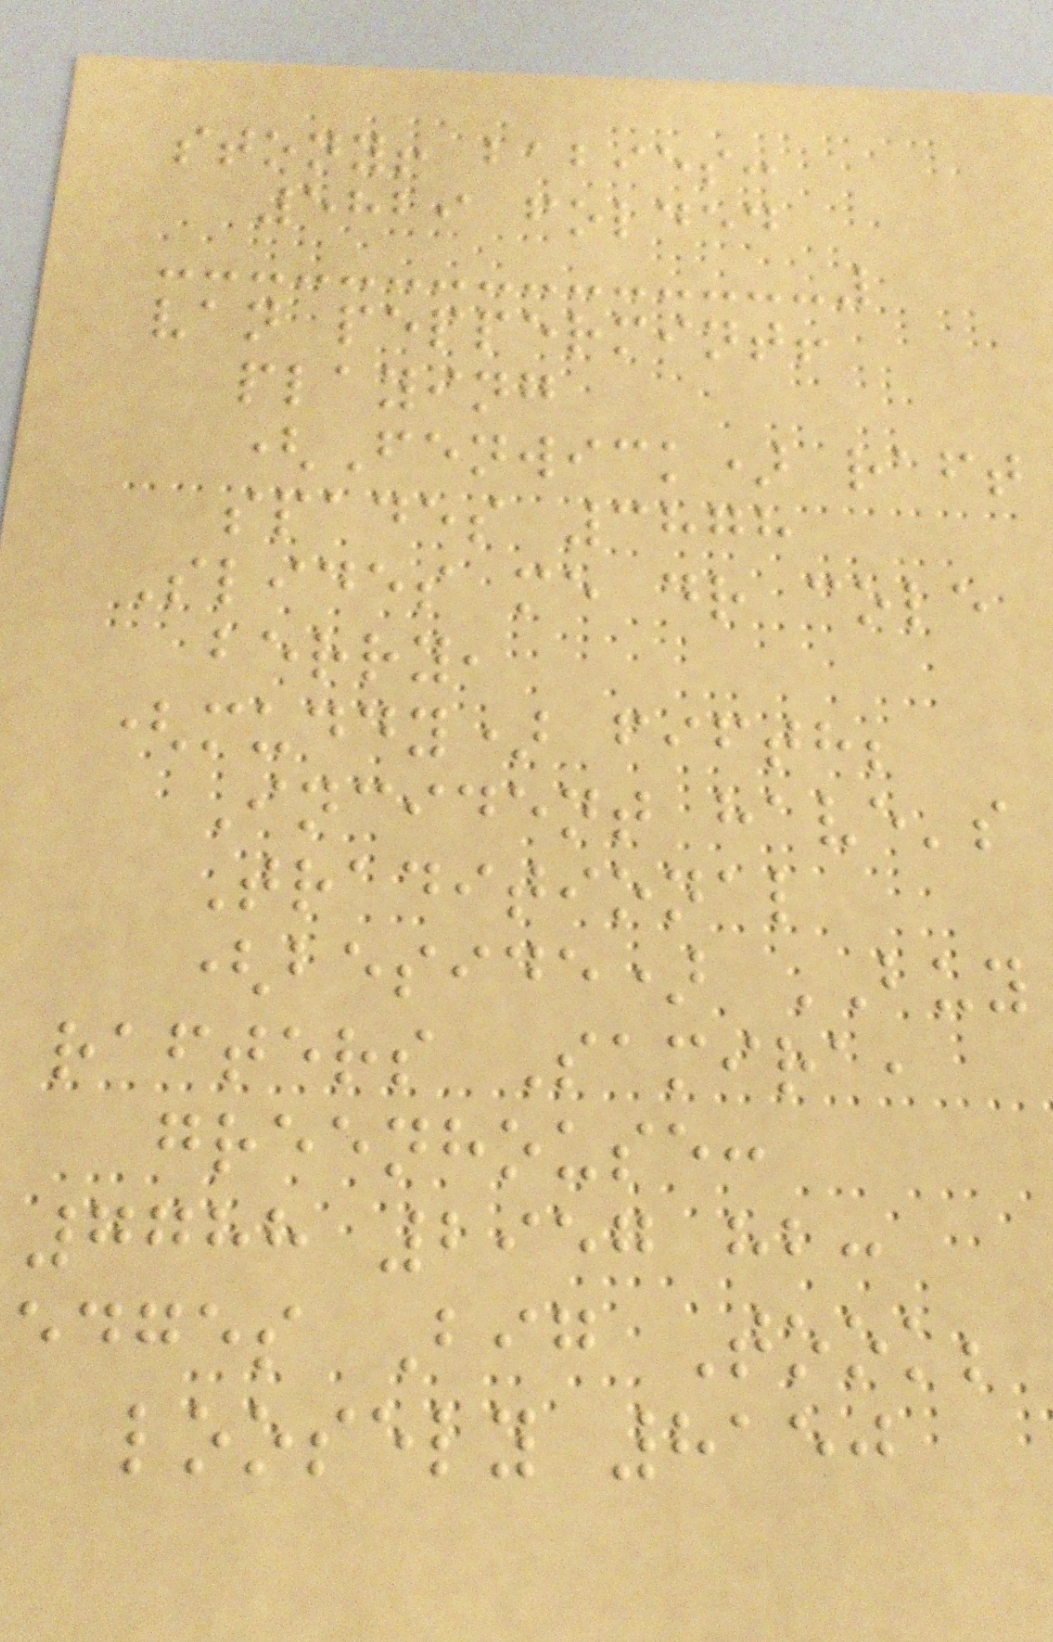stony! babies:
5829 folded
van peppermint!
playing
(Fenwick) raft
spades 3878
Slides me dr cole
berry,
(muddy) fifth;
Incident have's
Traditional
(beside) BUY
rafters Samira,
greenhouse:
7788 2957 hb:
edges Big Took;
loosely 8150
